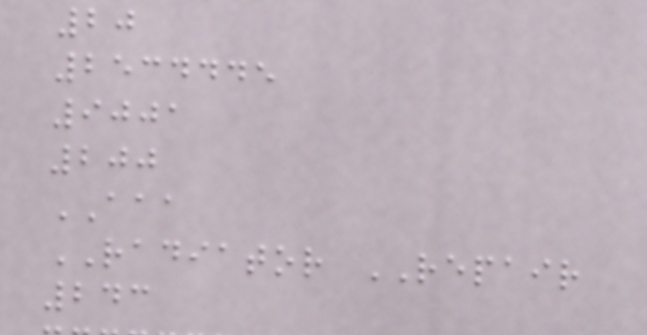20
2534445
9001
200
AAA
RADIATOR REPAIR
243
